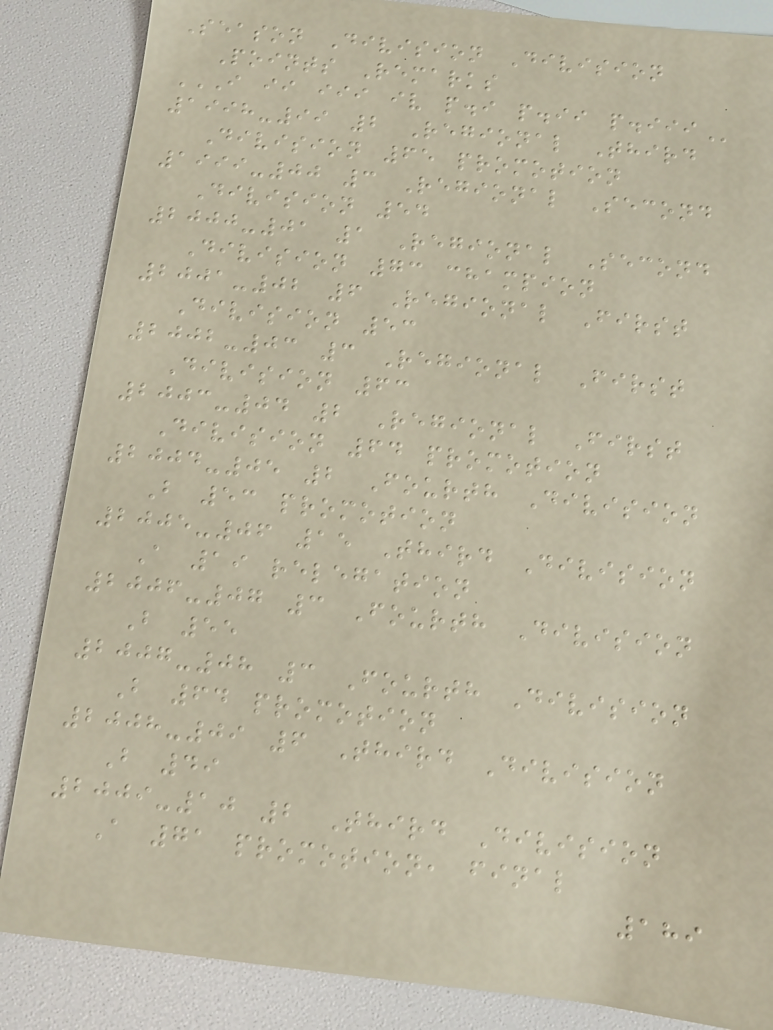Season Division Division
Points Remarks
I II III IV P.I P.II P.III
1998-99 2 Regional Third
Division 65 promotion
1999-00 3 Regional Second
Division 54
2000-01 1 Regional Second
Division 73 champion
2001-02 6 Regional First
Division 53
2002-03 3 Regional First
Division 63
2003-04 2 Regional First
Division 64 promotion
2004-05 2 Fourth Division
B 53 promotion
2005-06 15 Third Division
A 19 relegation
2006-07 3 Fourth Division
B 55
2007-08 3 Fourth Division
B 64 promotion
2008-09 6 Third Division
B 49
2009-10 2 Third Division
A 71 promotion, final
189
